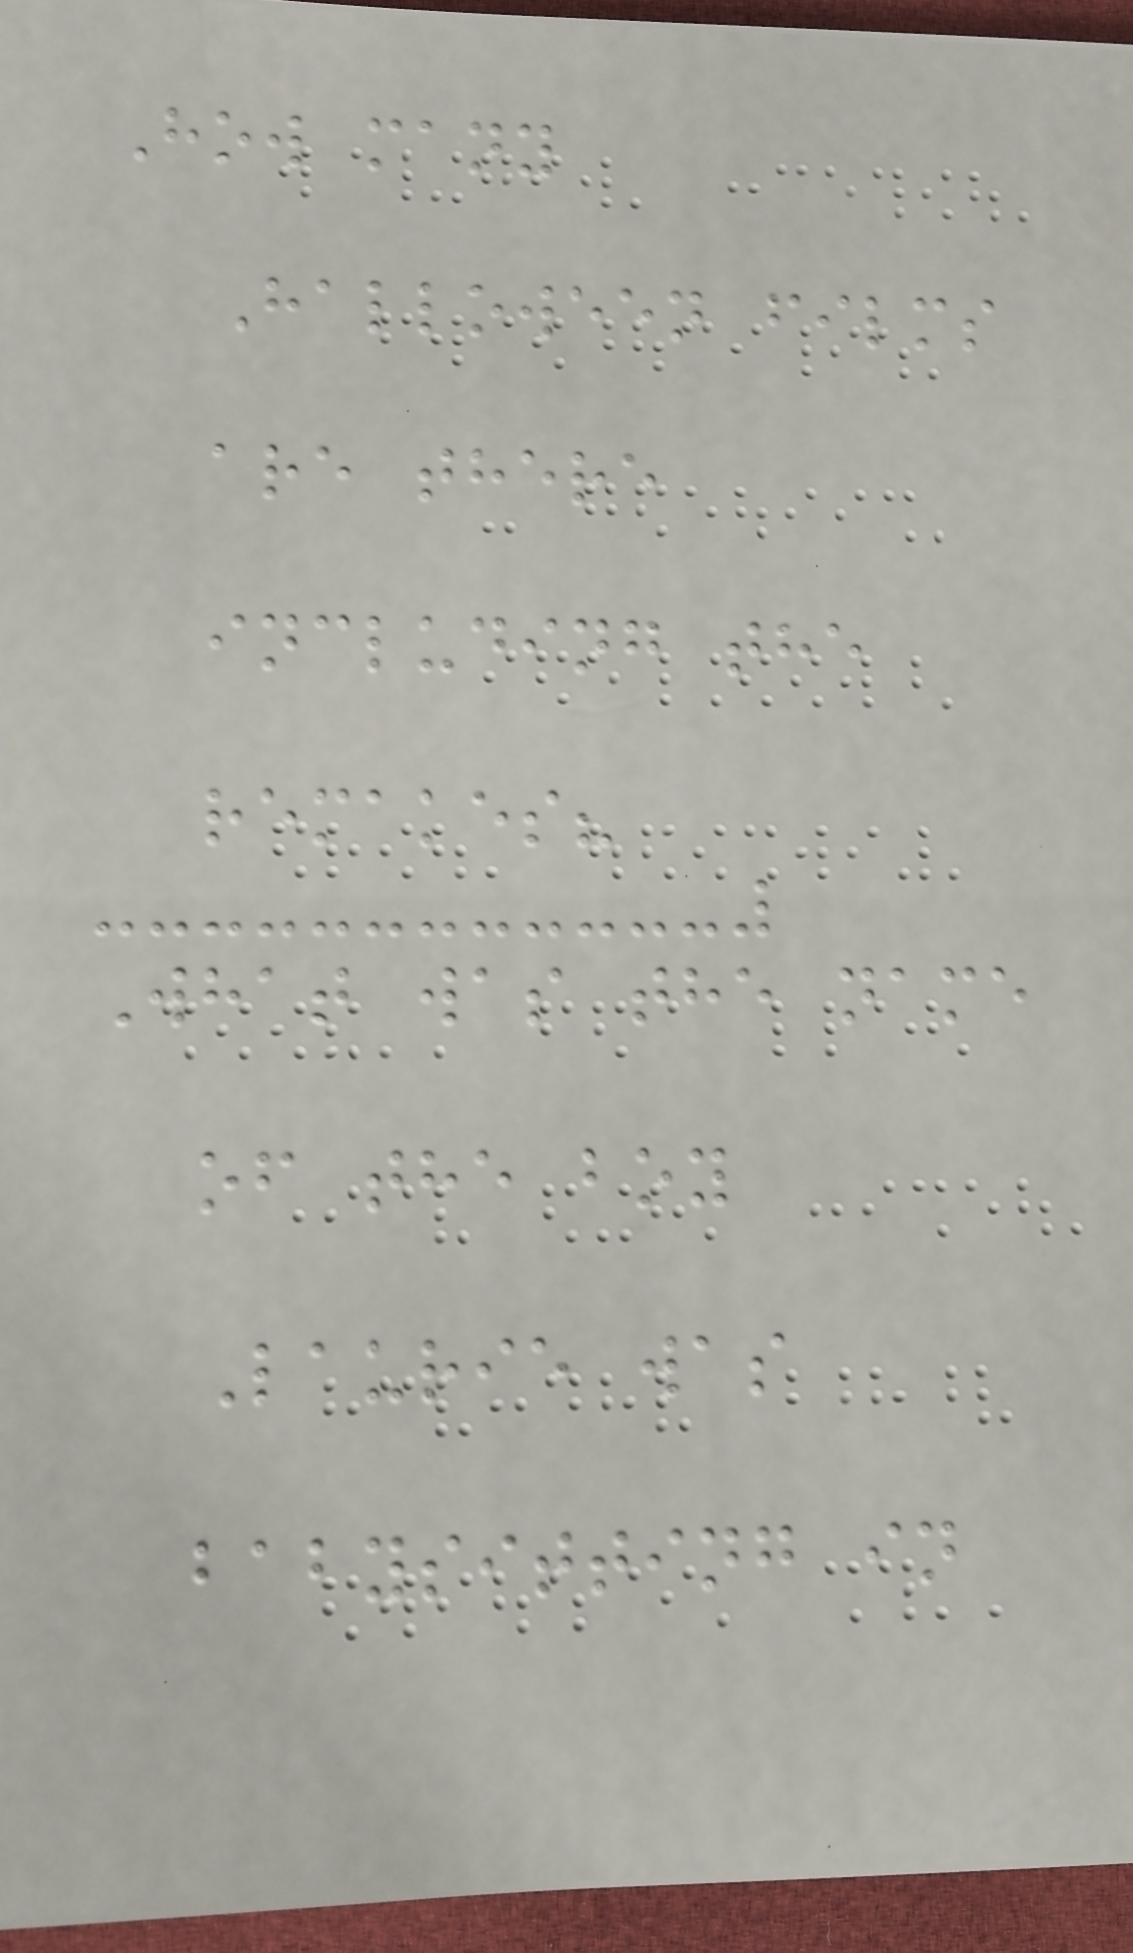How many
Halloween films
are there
including the
remakes?
What was the name
of the boy
Laurie was
babysitting in
